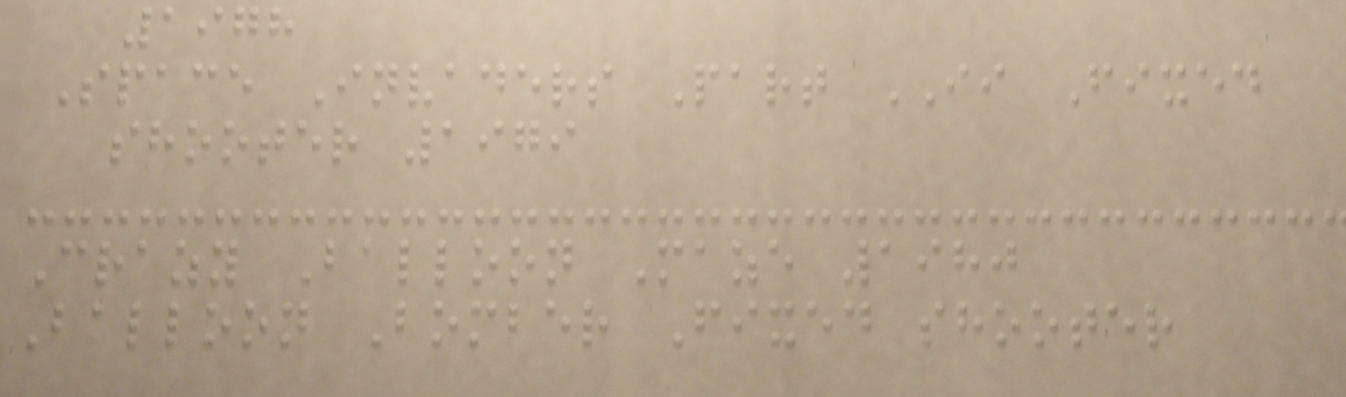1978
Space Invaders Part II Fixed
shooter 1979
Crazy Balloon Maze 1980
Balloon Bomber Fixed shooter
